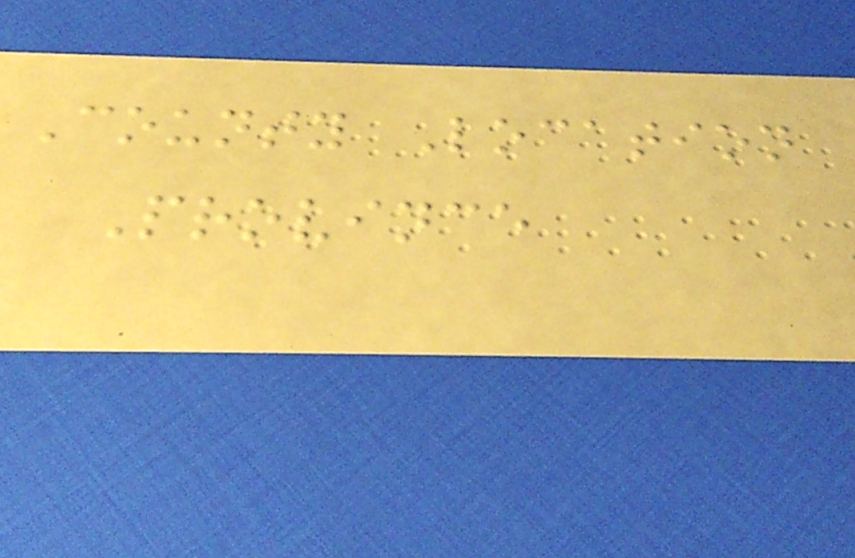County Location
Province
